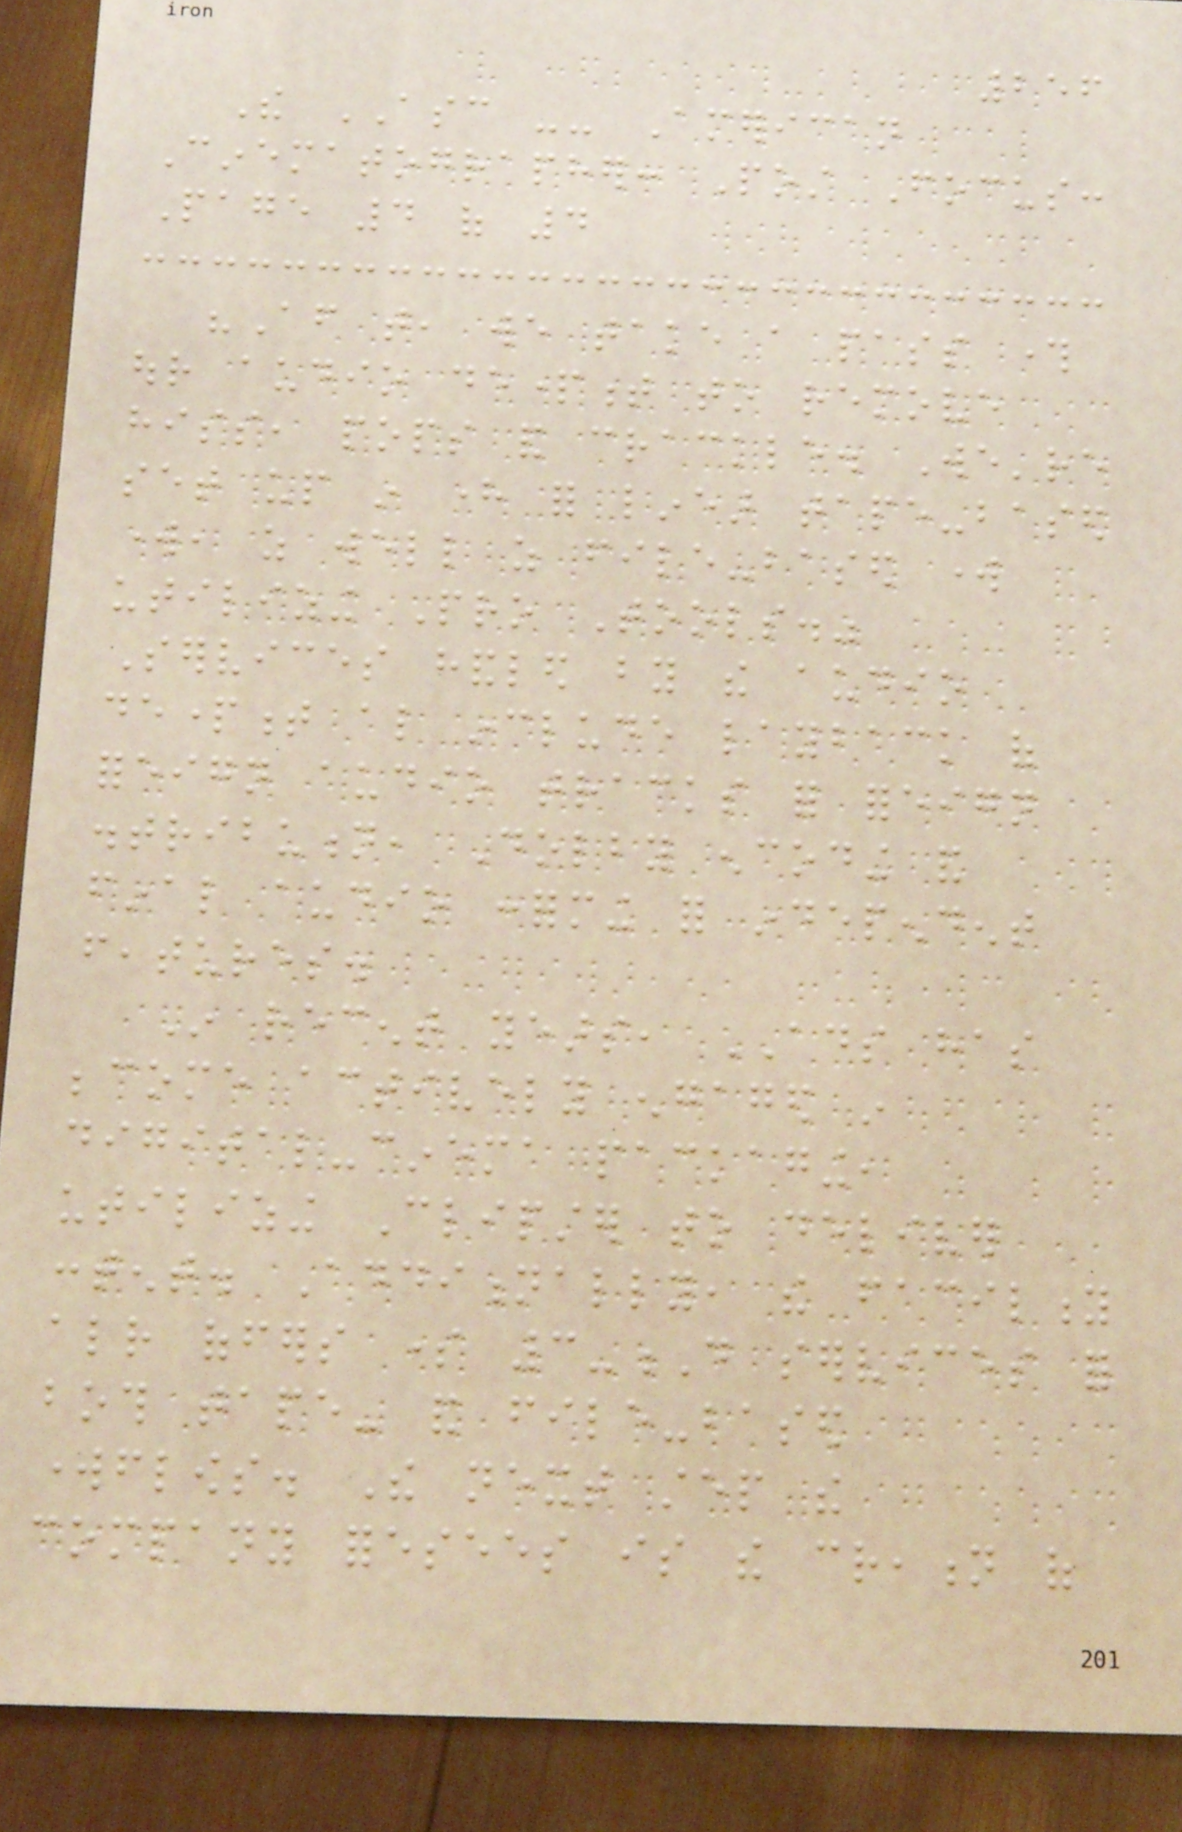256
The ASC -- American
Cinematographer: Post Focus:
Page 4 of 4
"After that, we take a pass through
our audio department to remove
hiss, pops and crackle. We're
set up in here for linear tape-based
work, as well as file-based work
utilizing Pro Tools."
Services handled by the audio
department also include layback of
foreign audio tracks for foreign
distribution, Dolby encoding and
final audio conforming for independent
features.
In recent years, ADS has
become actively engaged in
digital-cinema packaging,
utilizing Clipster to deliver
content. Additionally, the facility
already offers some 3-D services for
both tape- and file-based
workflows. The next step the
company foresees is the creation of
